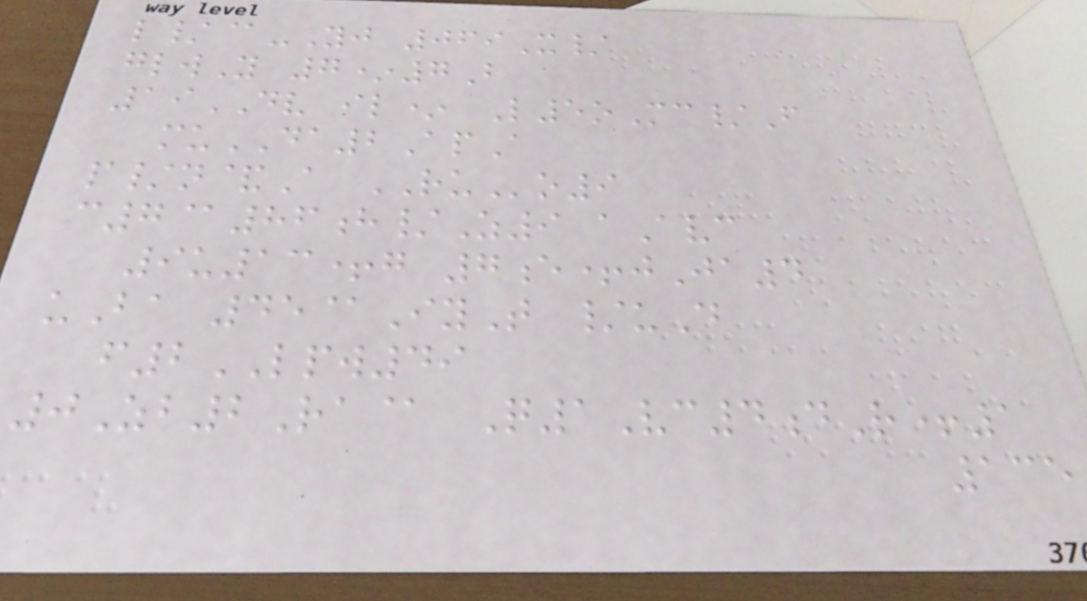l/@-Yj 069X/
glwY 7*7B
19DV il* L5oMc/F
muDA2ApA
p/n&A RUo9
c7@86h/Z9 aAvc
9u13+g 7e+jJa4
uBa 45@IyT /uD
f2LPW49
0Zb2Ra@ Q1Vc4dR+1
135
